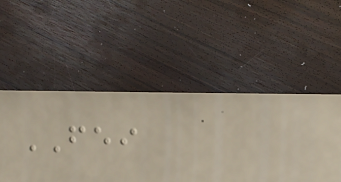FEI
